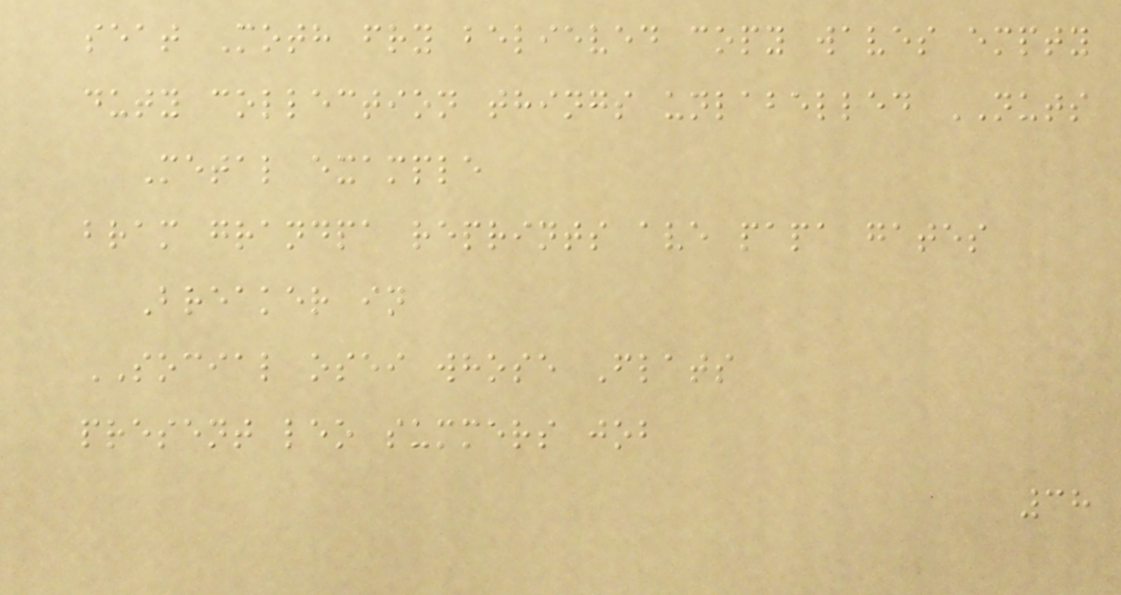seat Moth fry believed copy waves empty
duty collection things unlabelled NUTS
Metal example
bram grandpa reprints ave papa gates
Breaker in
SOCIAL osei whose Flats
present leo summers job
38
